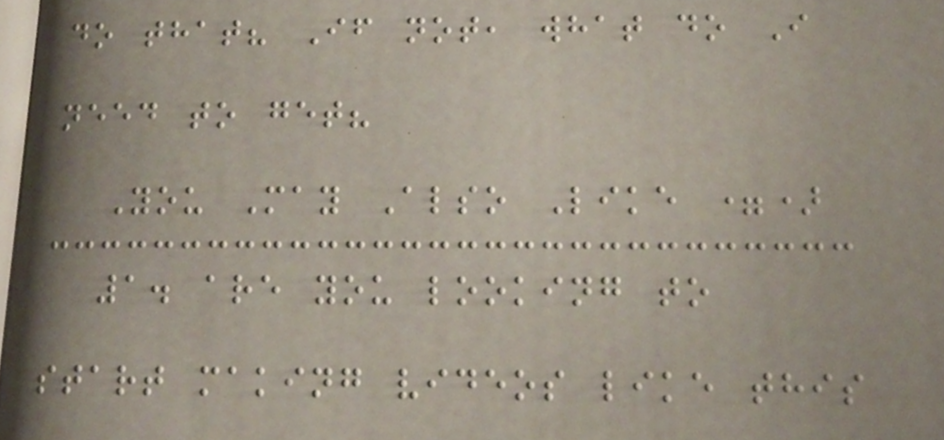do that? If not, what do I
need to get?
You May Also Like =)
1. are you looking to
start making videos like this
